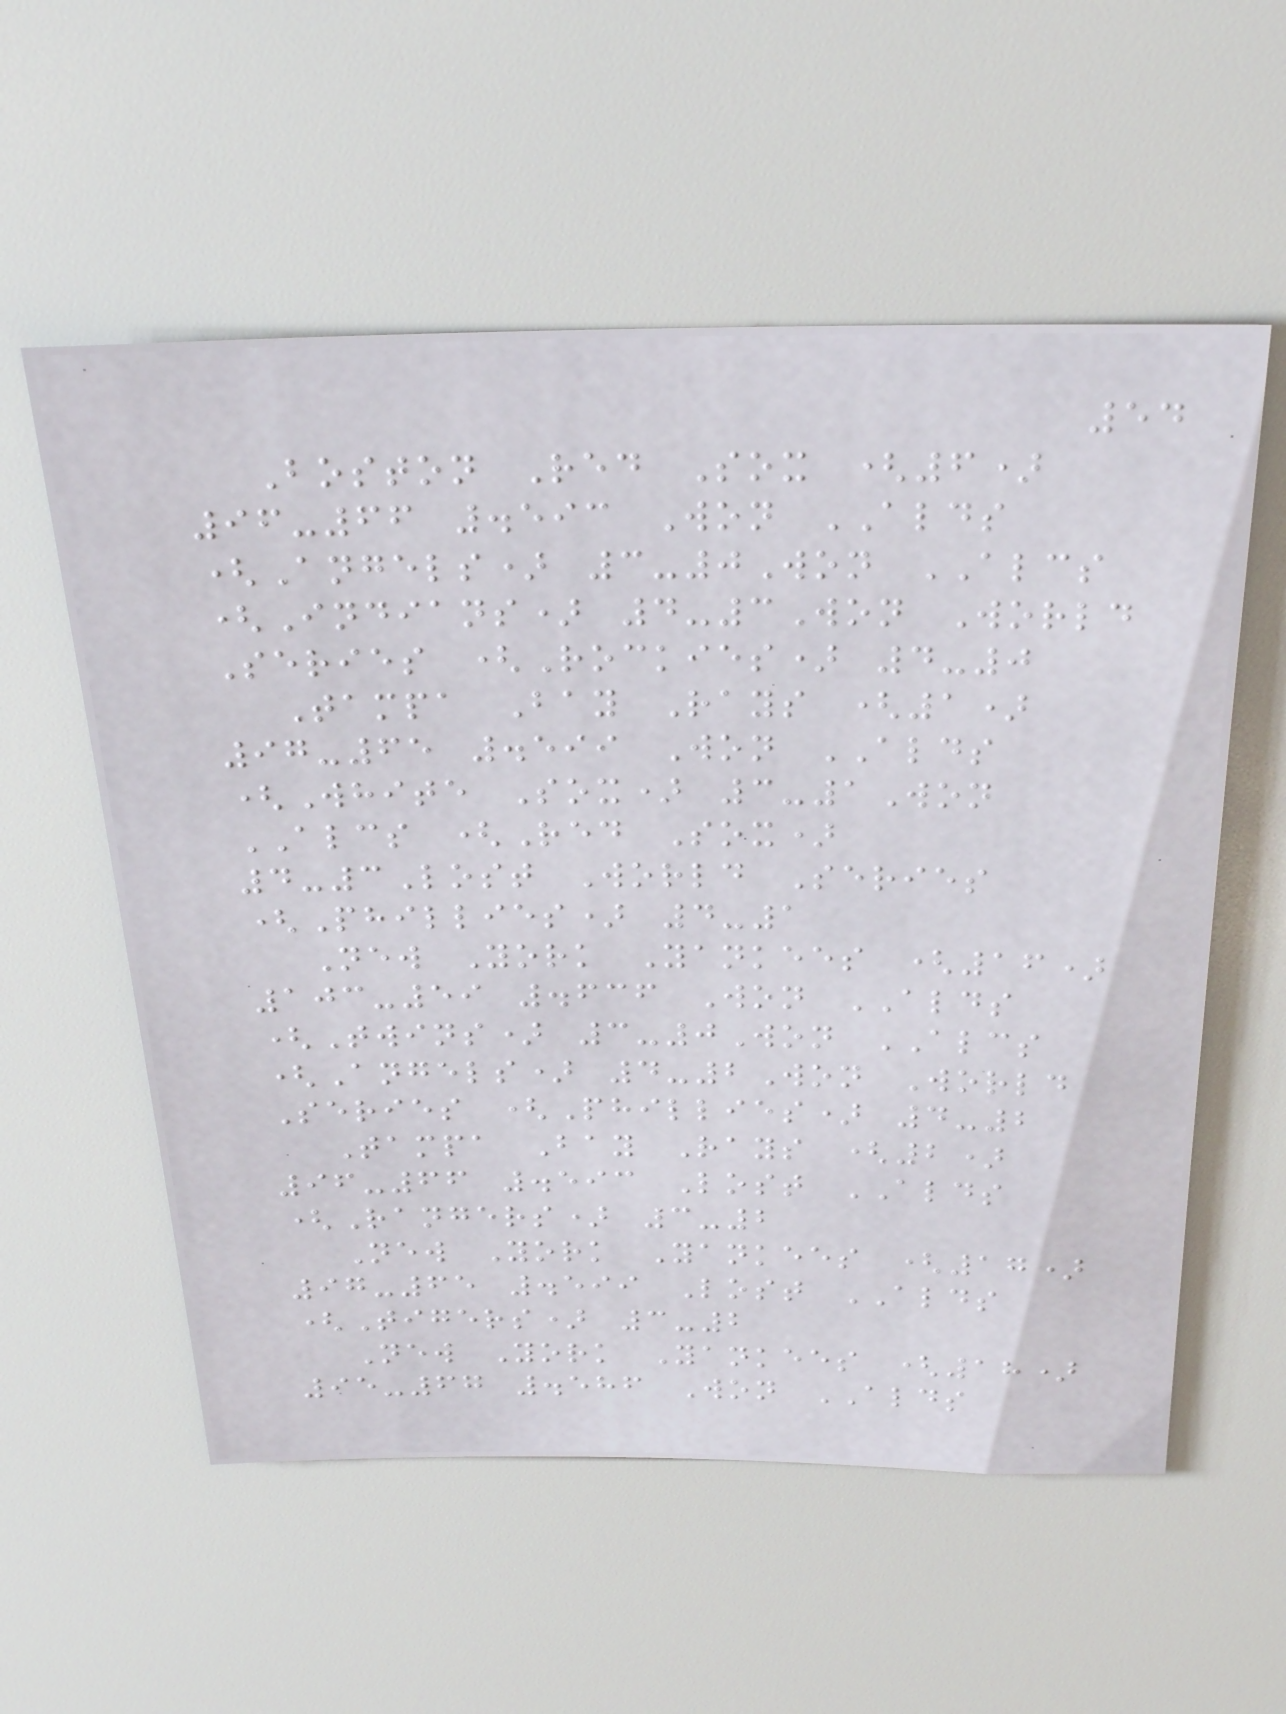54
Boston Red Sox (6)
96-66 .593 Won ALDS
(Angels) 3-0Won ALCS
(Indians) 4-3Won World
Series (Rockies) 4-0
Tampa Bay Rays (1)
97-65 .599 Won ALDS
(White Sox) 3-1Won
ALCS (Red Sox)
4-3Lost World Series
(Phillies) 4-1
New York Yankees (16)
103-59 .636 Won ALDS
(Twins) 3-0Won ALCS
(Angels) 4-2Won World
Series (Phillies) 4-2
Tampa Bay Rays (2)
96-66 .593 Lost ALDS
(Rangers) 3-2
New York Yankees (17)
97-65 .599 Lost ALDS
(Tigers) 3-2
New York Yankees (18)
95-67 .586 Won ALDS
